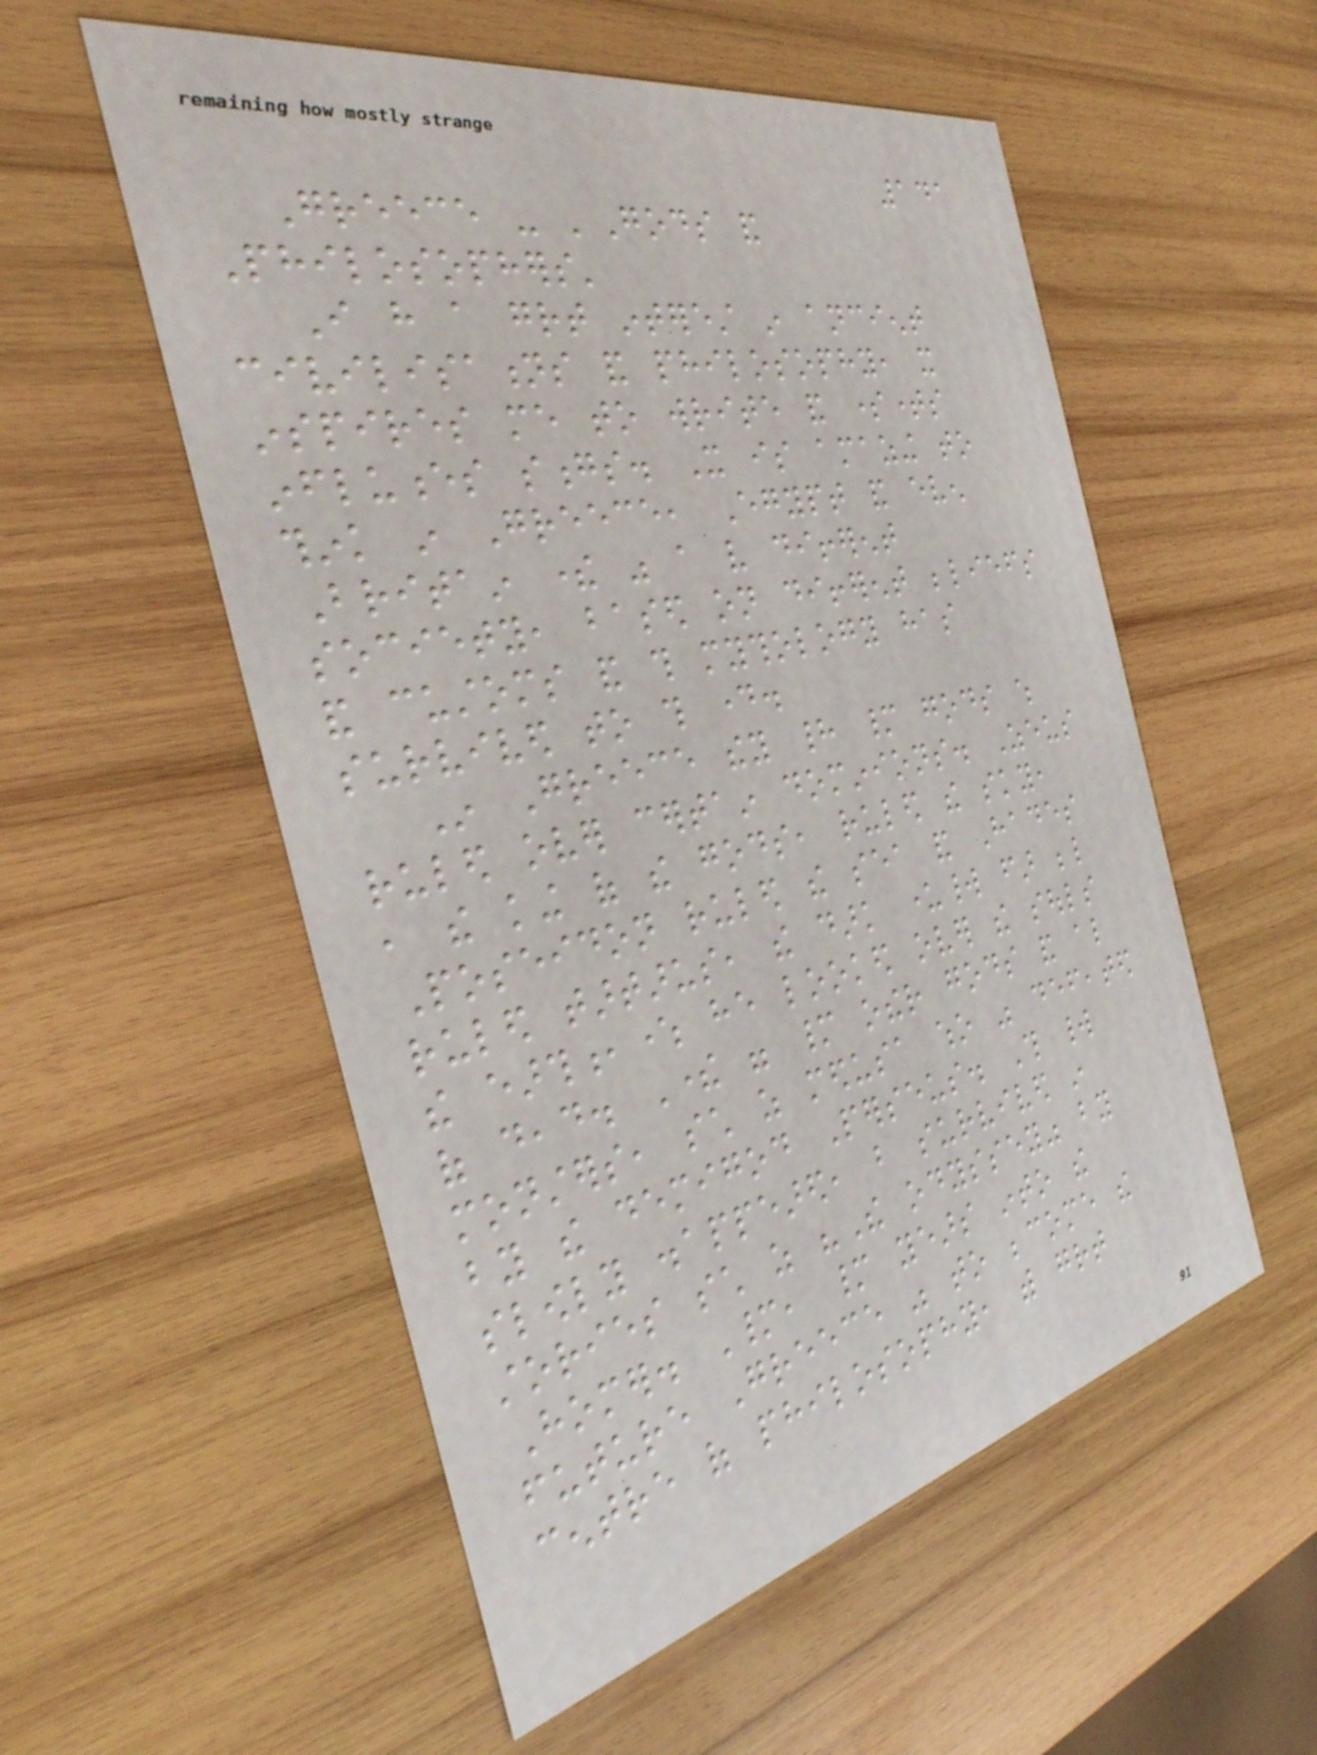141
Greece - 'Gods and
Philosophers'
I have a great interest in ancient
civilisations and philosophy, it
inspires me to write and sometimes
influences songs. It is amazing to
think in Greece, Egypt and even
Britain there was a very different
society, based on different beliefs
and customs and this mythology has
survived to this day.
In Greece they had many gods which
ruled over certain dominions. Zeus
, the king of the gods, ruled the sky,
Poseidon ruled the sea and Hades
ruled tartarus, the dark underworld far below
the earth,where he looked over the souls
of dead. There were many other gods and also
monsters, such as medusa who was defeated
by the demigod Perseus. This world
slowly disappeared, but survived in
stories such as "The odyssey" by
Homer. Many, many years into the
future Greece was to become the
centre of philosophy, with great
